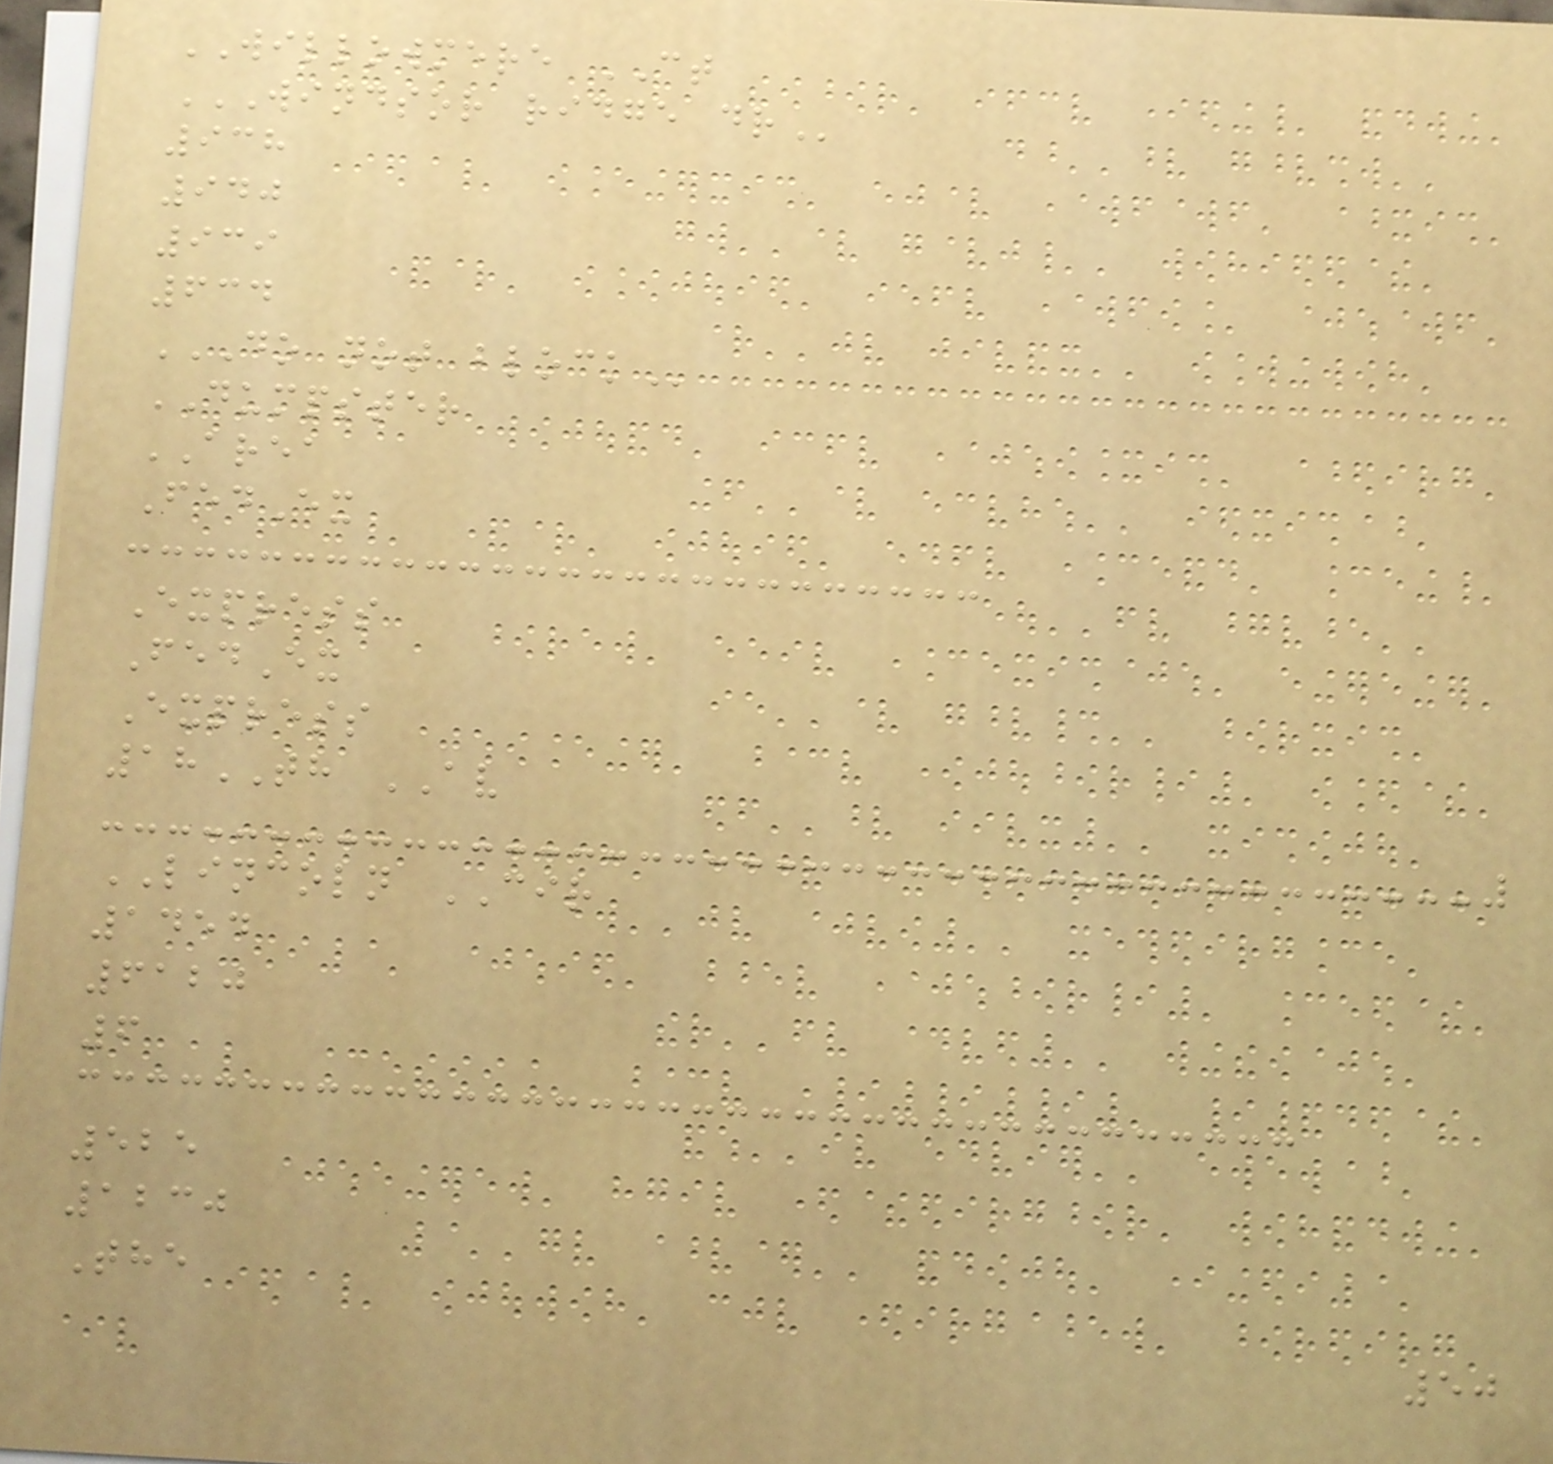WILLOWMERE CT
WINDSOR RIDGE DR
938
940
939
634
DO NOT BLOCK
DUMPSTER
AREA
FedEx
Express
FedEx
Express
18TH AV
LINCOLN CIR
1454
6120
6
525
1230
The
50
